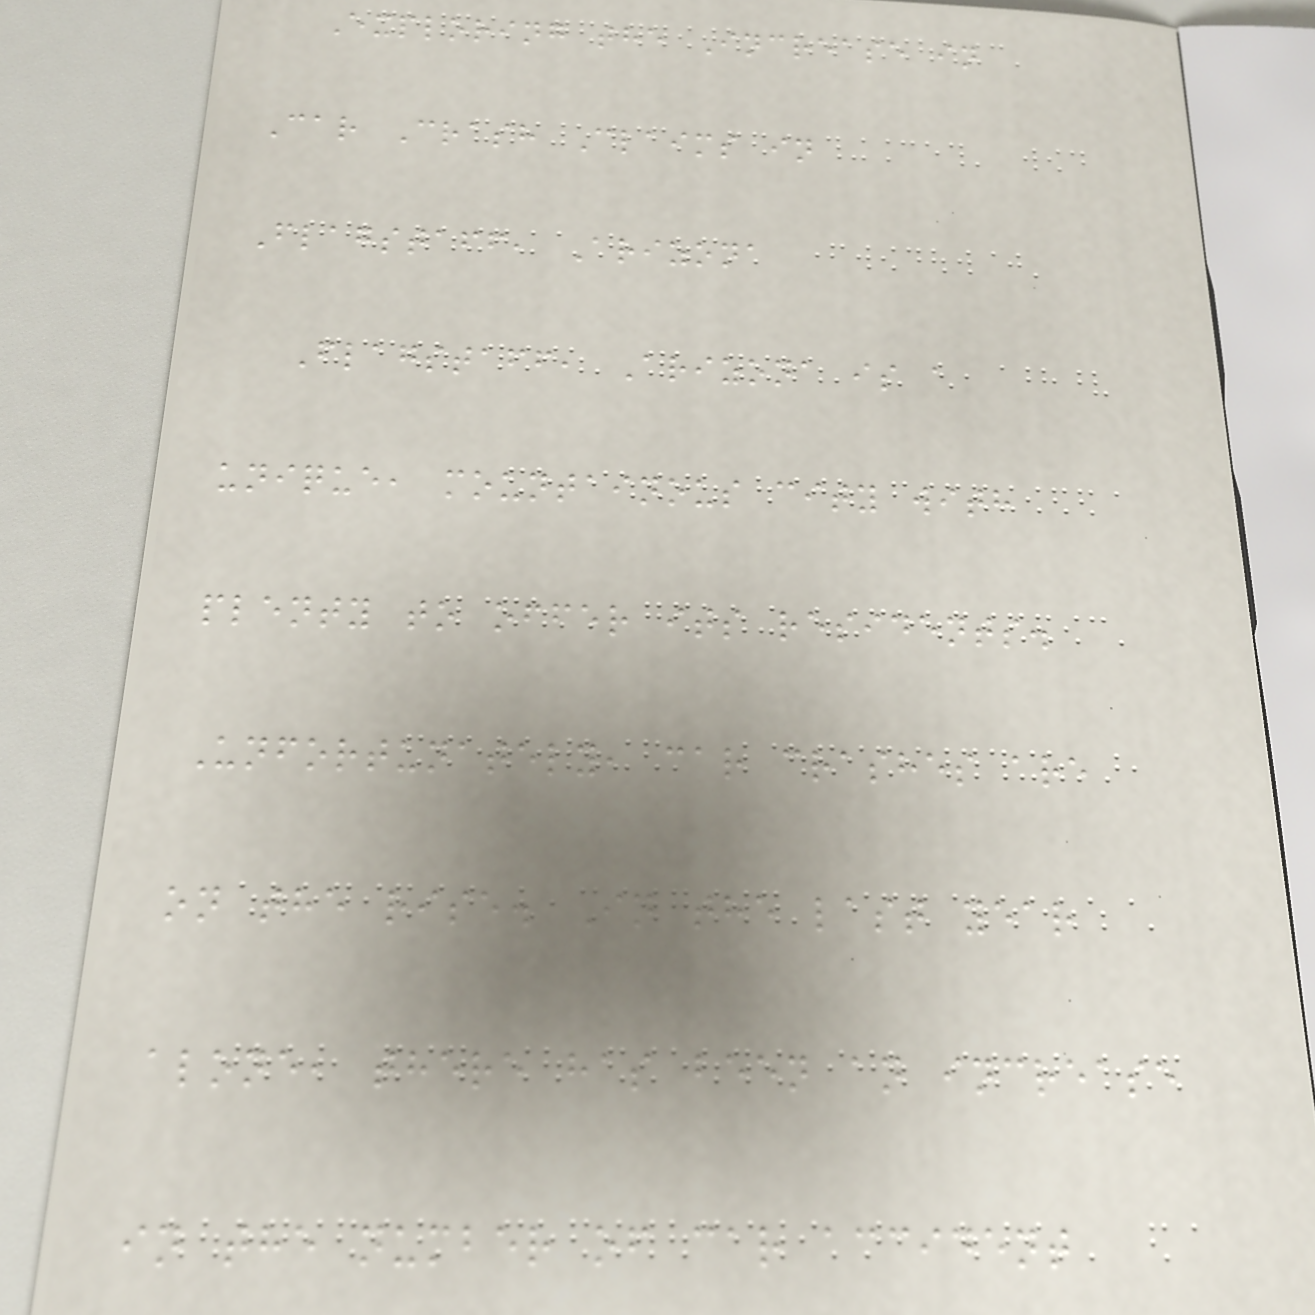Exploring the Increase in
Car Crash Claims in
Flagstaff, Arizona
Flagstaff, Arizona is a
unique, mountainous city with
plenty to offer its residents.
Unfortunately, car crashes are
on the rise. In the last year
alone, there has been an increase
in the number of car accident
